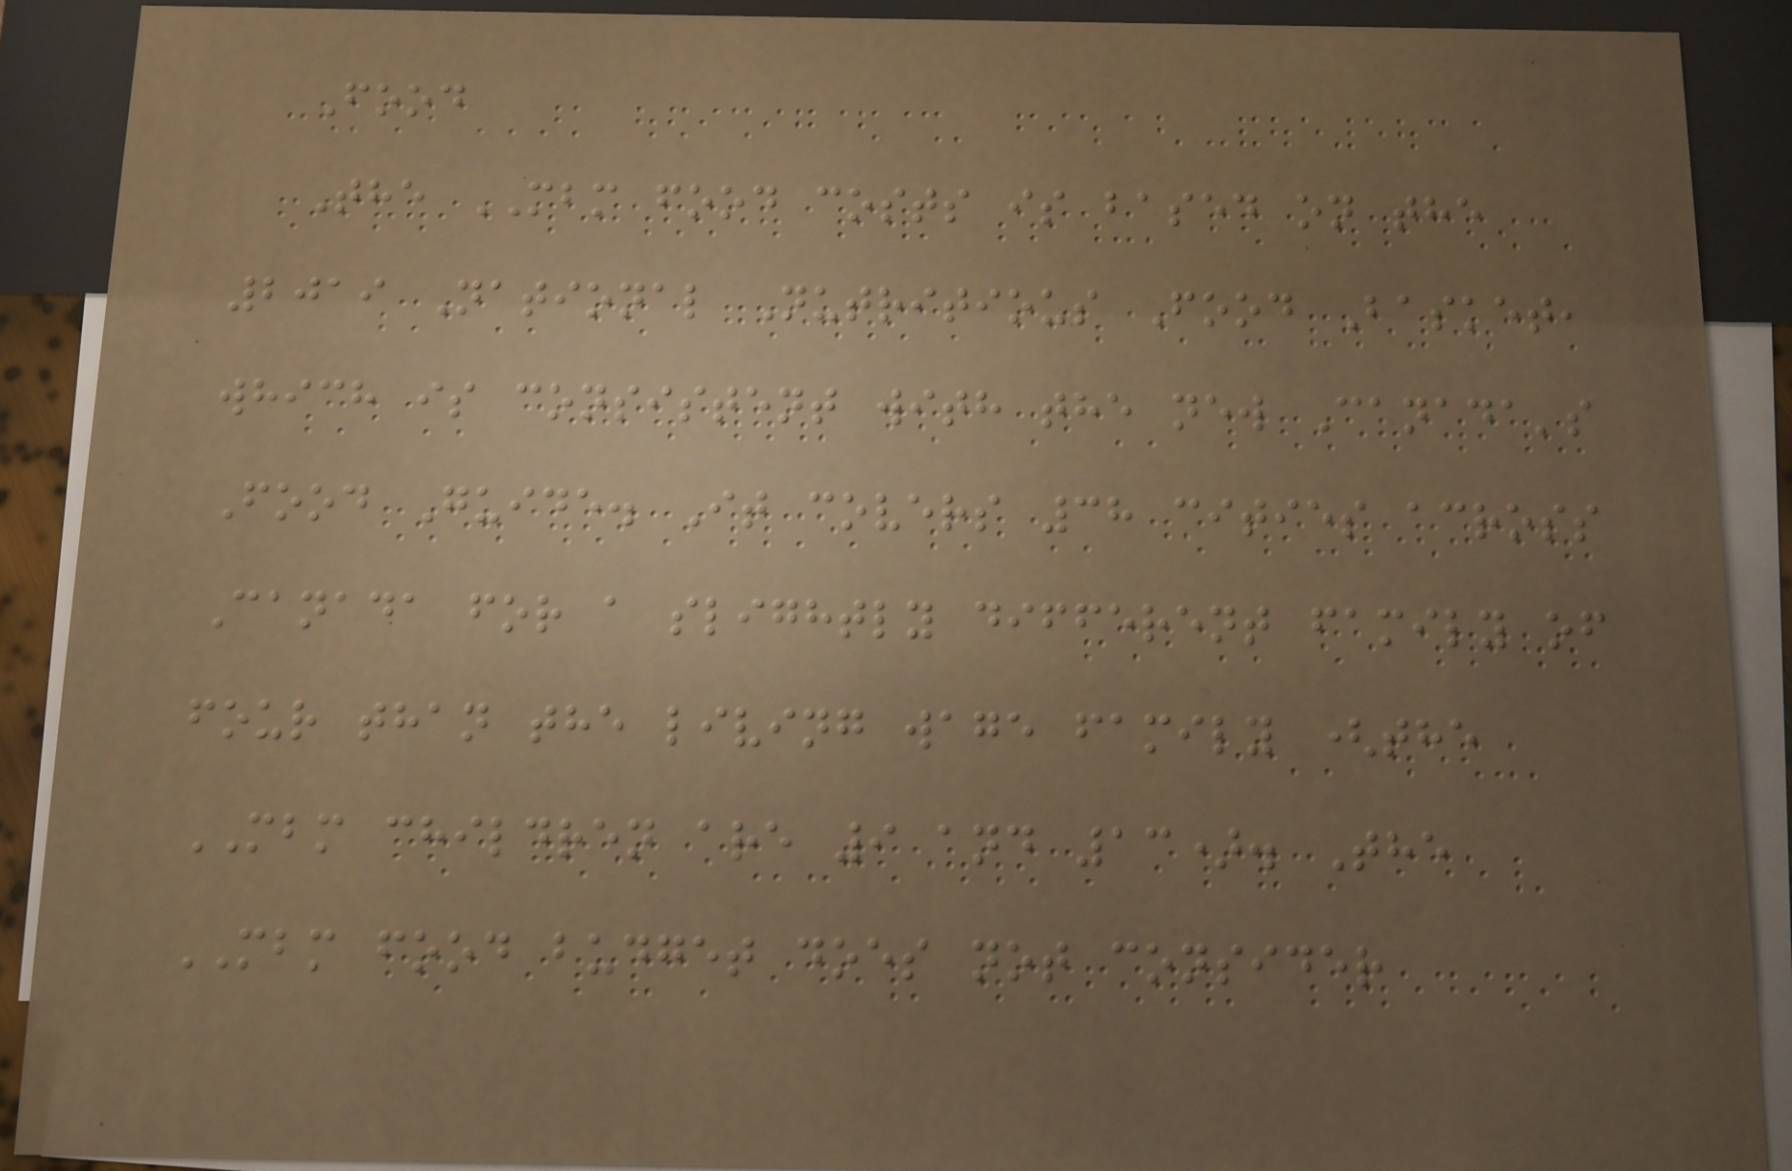Food
The MBM food costs is based on the
2019 National Nutritious Food Basket,
which is consistent with the new Canada's
Food Guide. It covers 38 cities across
Canada for a slightly different family of
four than the living wage family (the
MBM children are 9 and 13). The
MBM food budget does not consider
